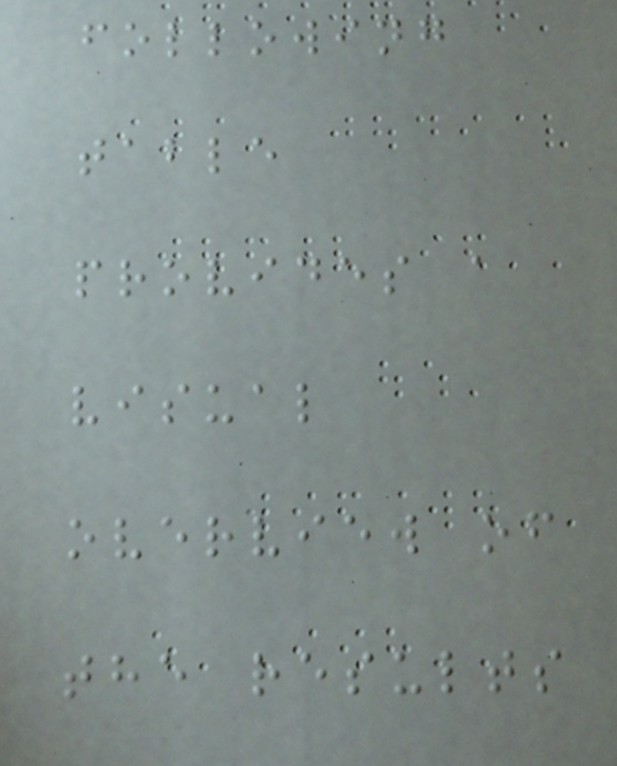following
table
provides a
visual
overview of
the results
